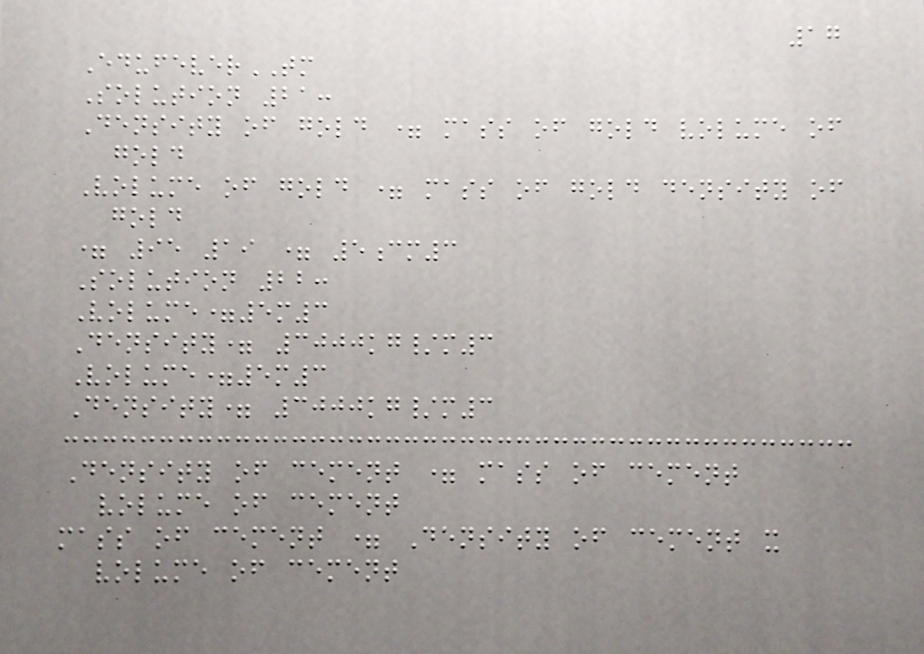17
EdufeverTM
Solution 21:
Density of gold = mass of gold volume of
gold
Volume of gold = mass of gold density of
gold
= 95 19 = 5cm3
Solution 22:
Volume=5m3
Density= 3000kg/m3
Volume=5m3
Density= 3000kg/m3
Density of cement = mass of cement
volume of cement
mass of cement = Density of cement x
volume of cement
